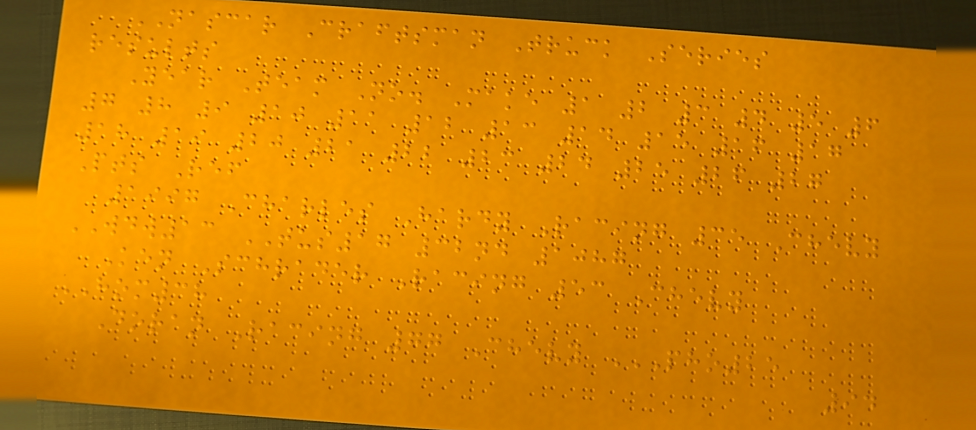NASCAR Craftsman Truck Series
results
Year Team No. Make 1 2 3 4 5 6
7 8 9 10 11 12 13 14 15 16 17
18 19 20 21 22 23 24 25 26 27
Pts Ref
1997 Charles Hardy Racing 35 Chevy
WDW13 TUS17 32nd 1087
Ken Schrader Racing 53 Chevy
HOM38
Doran Racing 77 Chevy PHO25
94
